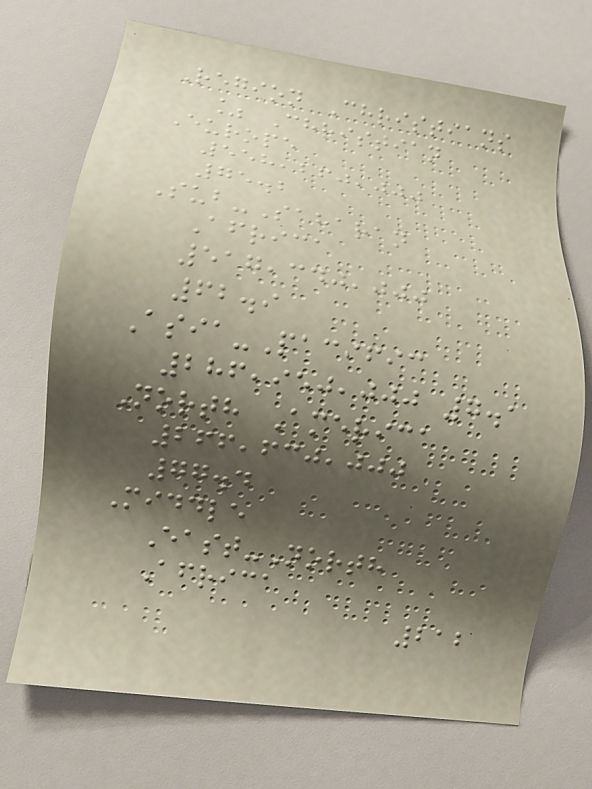Region Christians
% Christian
Europe
558,260,000
75.2
Sub-Saharan
Africa
517,340,000
62.9
Asia-Pacific
286,950,000 7.1
North America
266,630,000
77.4
Middle
East-North
Africa
212
